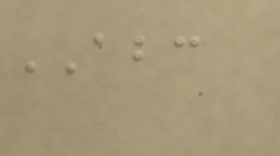ABC
